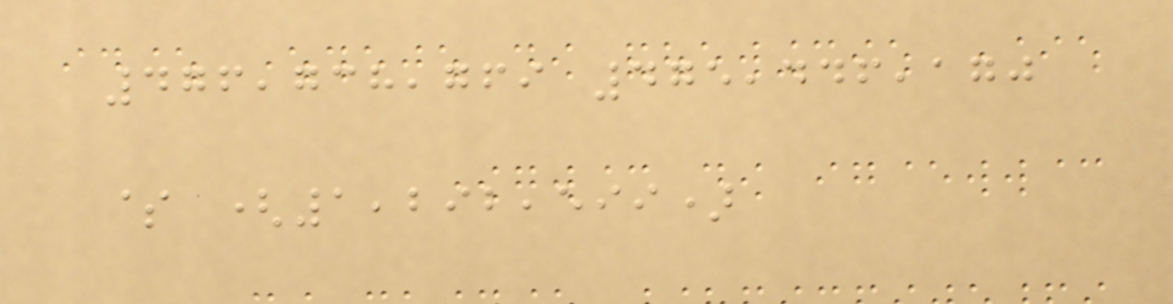476,738,769 475,446,170
$ (1,292,599)
